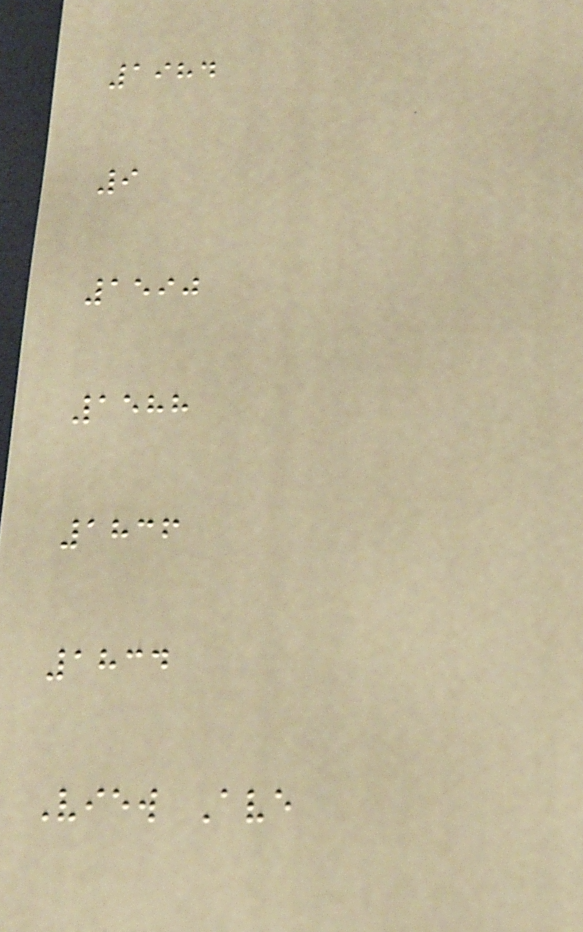1984
9
1590
1588
1836
1834
View Ave
